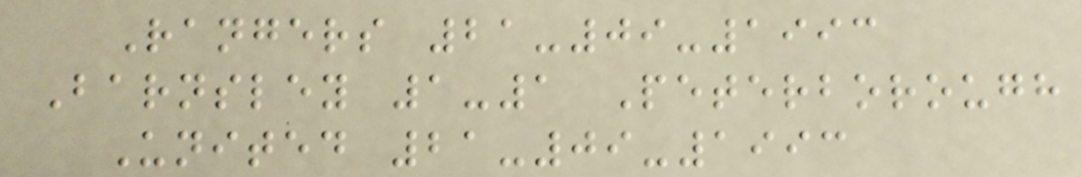Rangers 21-09-1993
Barnsley 1-1 Peterborough
United 21-09-1993
